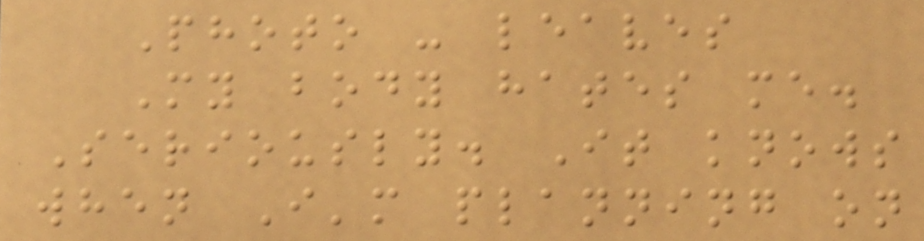Photo - leaves
My body hates me.
Seriously. It knows
when I'm planning on
